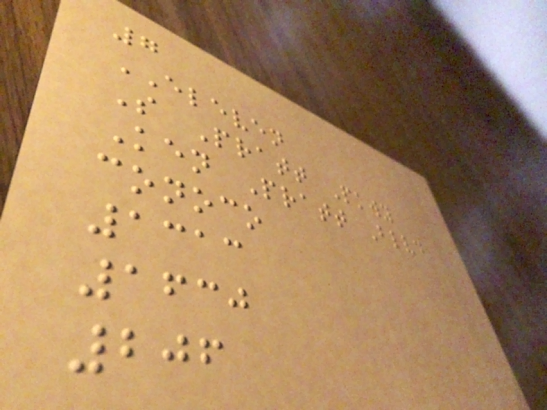7
ELEVEN
S Pratt Pkwy
Ken Pratt Blvd
conoco
1313
1630
206
